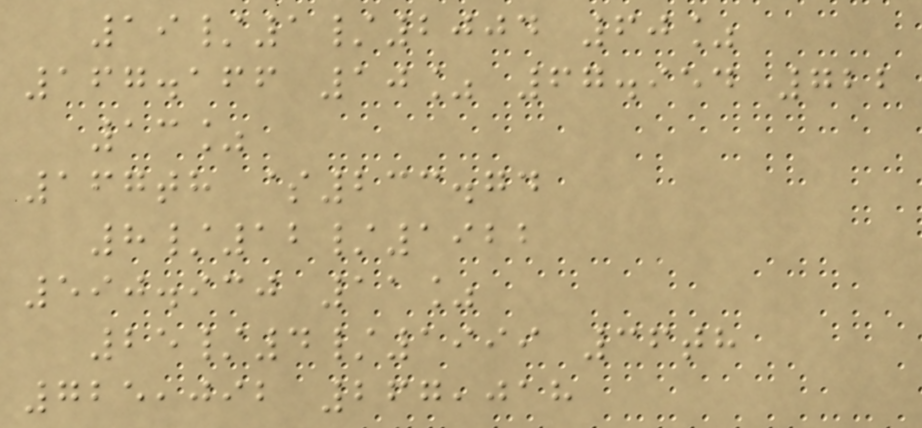19/1/2004 60%
167.166 10% 67.954 722
13%
167th $233.74
8/12/1922
590.930 11%
25/4/1999 36th
725,092 267,018
